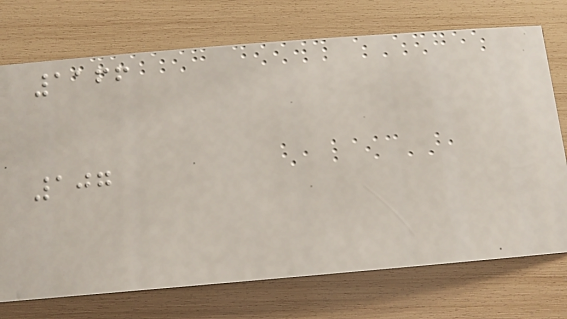1166
107
